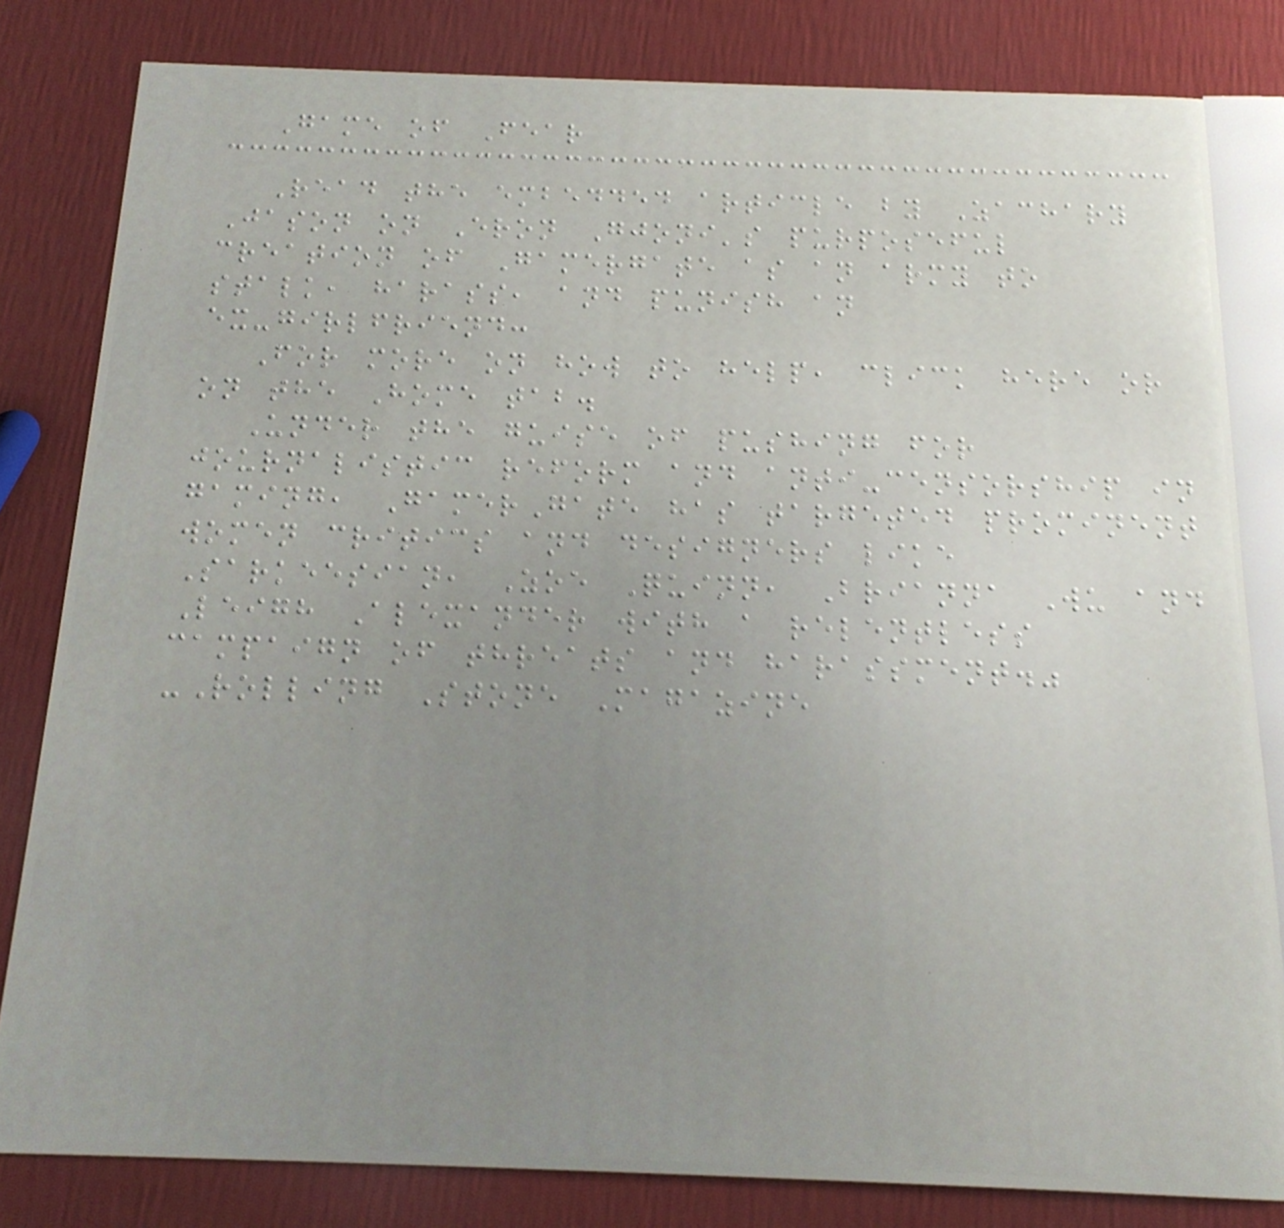Game of Fear
Read the embedded article by Zachary
Jason on Eron Gjoni's purposeful
creation of Gamergate as an army to
stalk, harass, and punish an
ex-girlfriend:
For more on how to help, click here or
on the Home tab.
Under the guise of pushing for
journalistic reform and anti-censorship in
gaming, GamerGate has targeted prominent
women critics and designers like
Sarkeesian, Zoe Quinn, Brianna Wu and
Leigh Alexander with a relentless
campaign of threats and harassment."
-Rolling Stone Magazine
